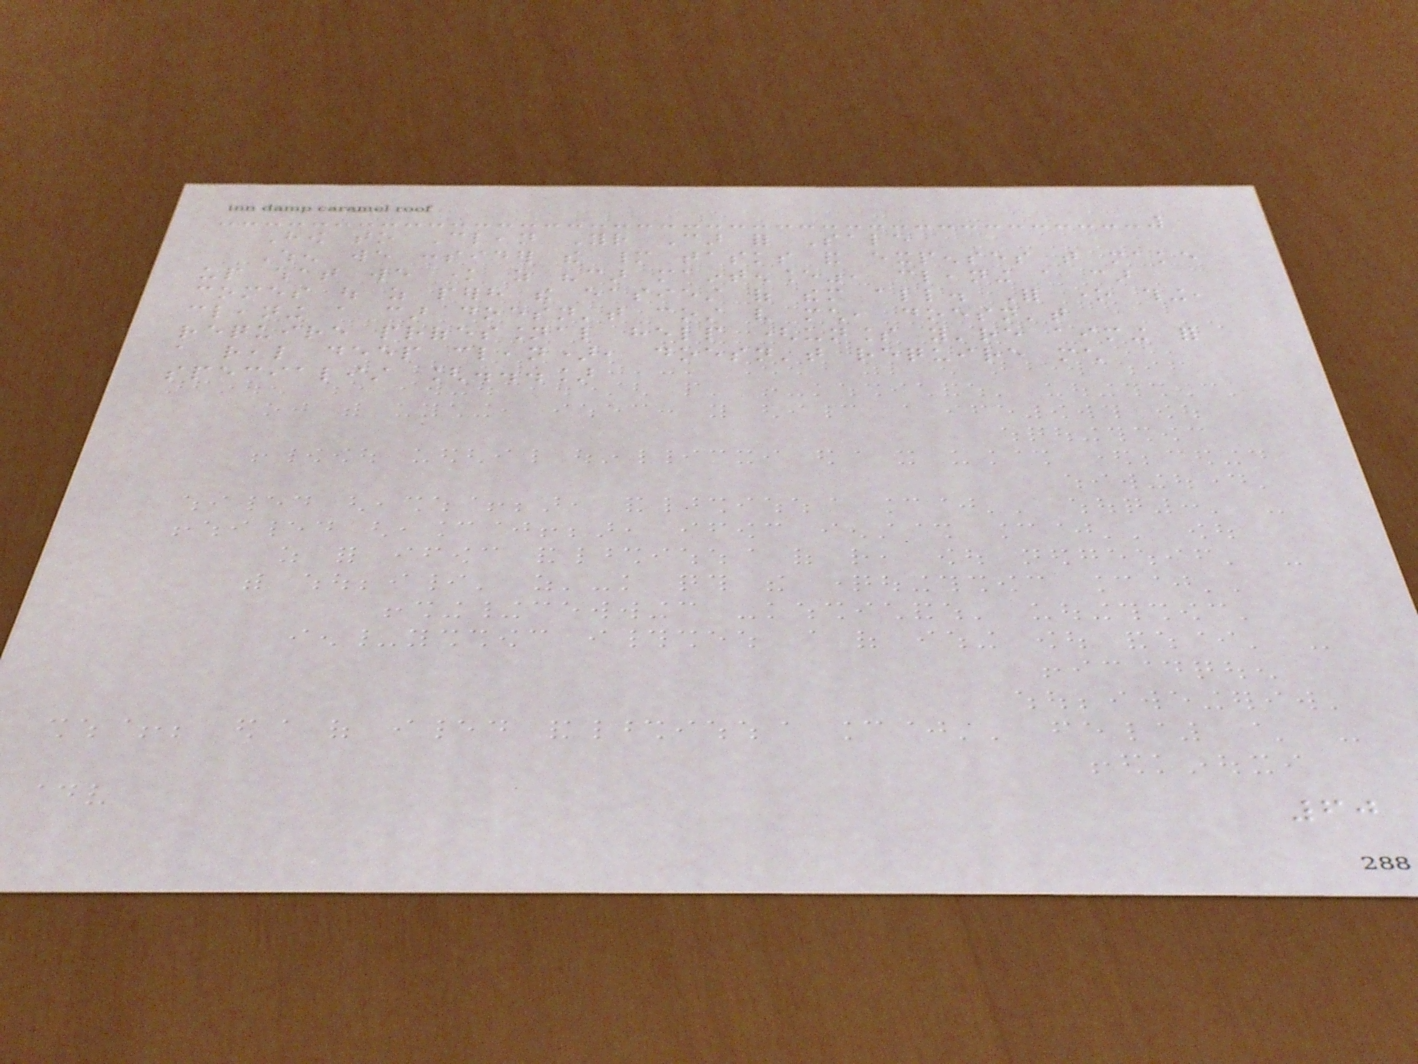How to Clean Your Car for Sale
When we consider the many tasks and expenses that make
up what we know as "car maintenance", cleaning a car
comes out as perhaps the easiest of them all. For one thing,
cleaning a car doesn't cost very much, doesn't
require professional help (unless you're aiming for
a real deep clean), doesn't require much
specialist [...]
60
